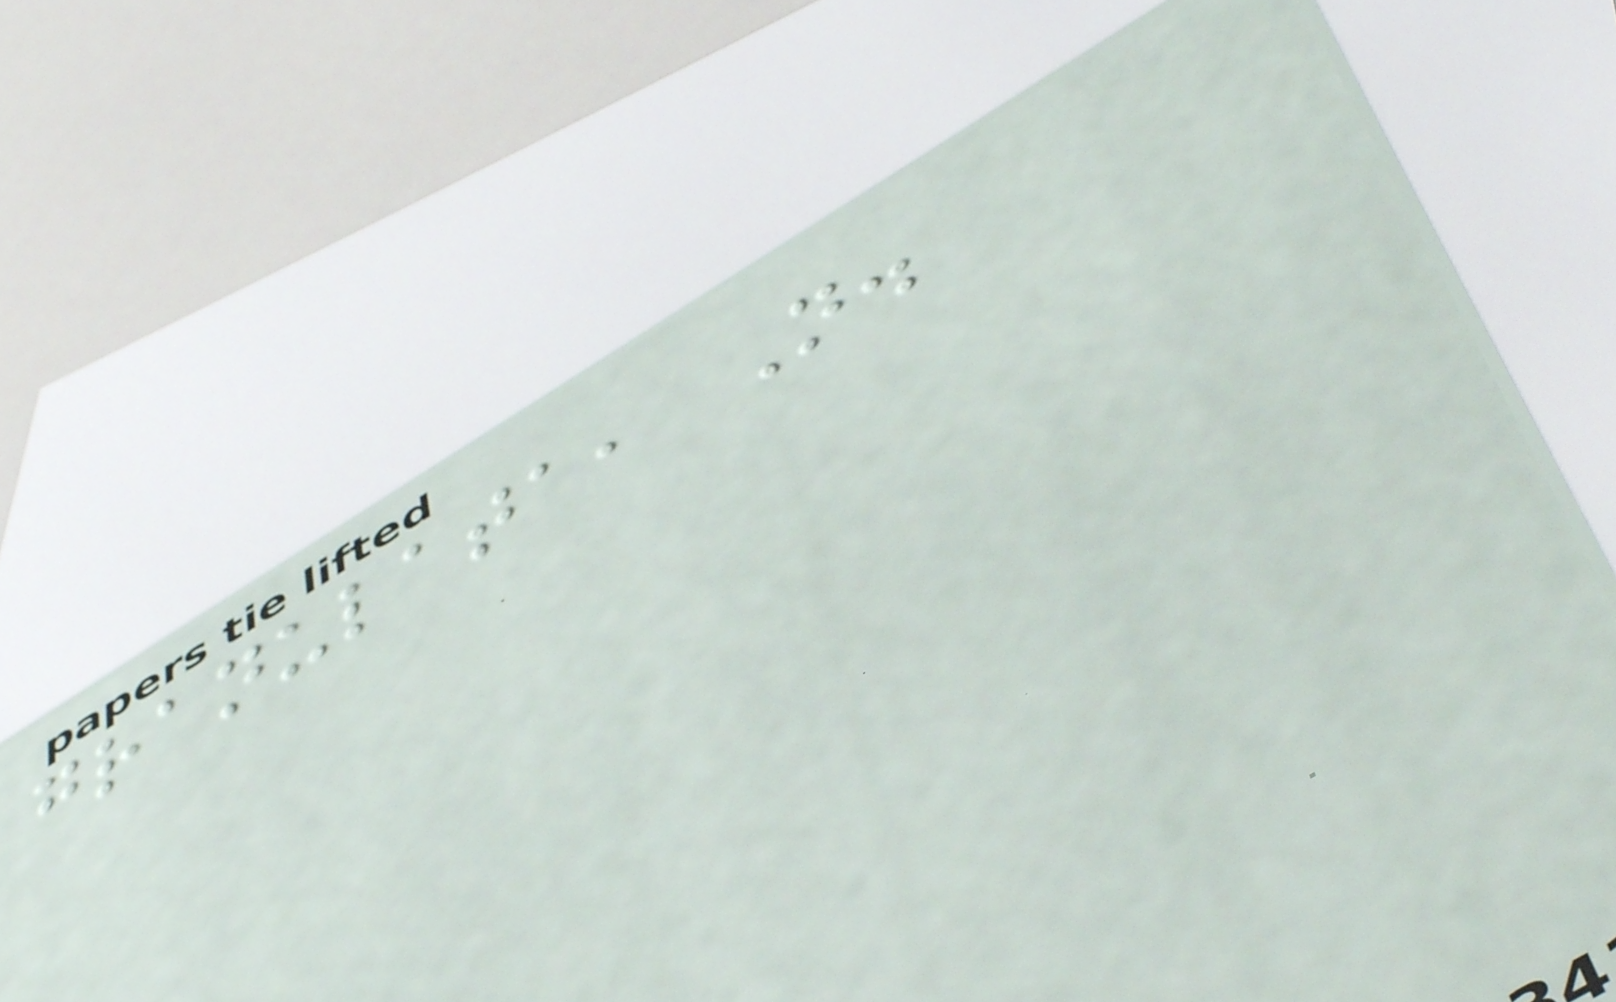granulata, N.
